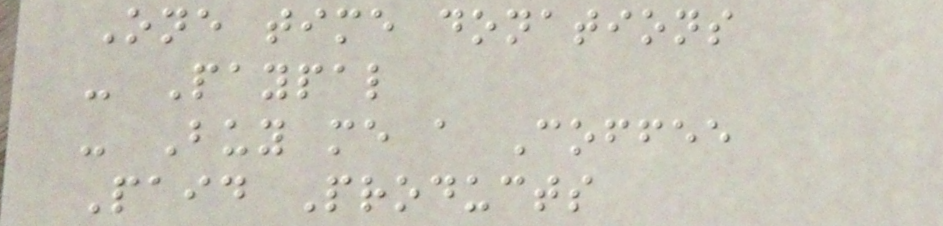One time donations
- Paypal
- Buy me a Coffee
Paid Products
